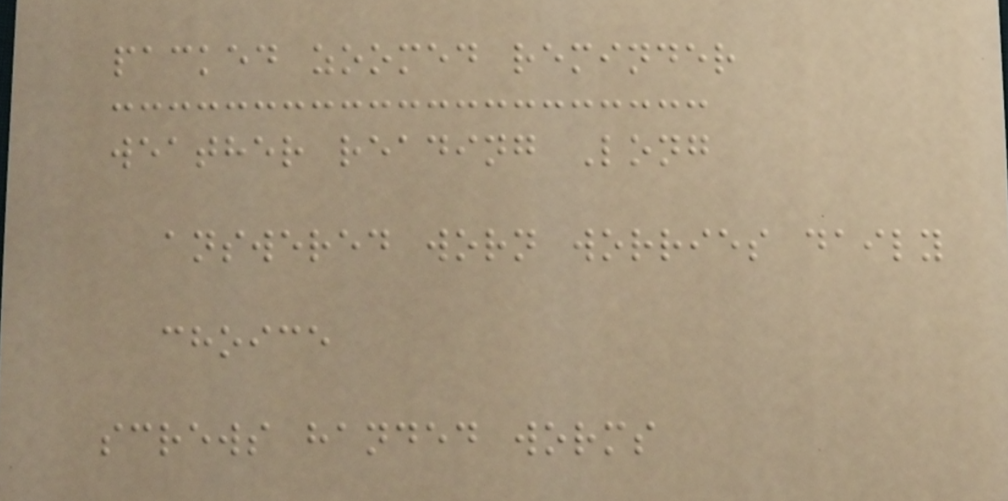packed zoomed reminder
weather reading Long
answered worn worries daily
choice
screws handed worms
